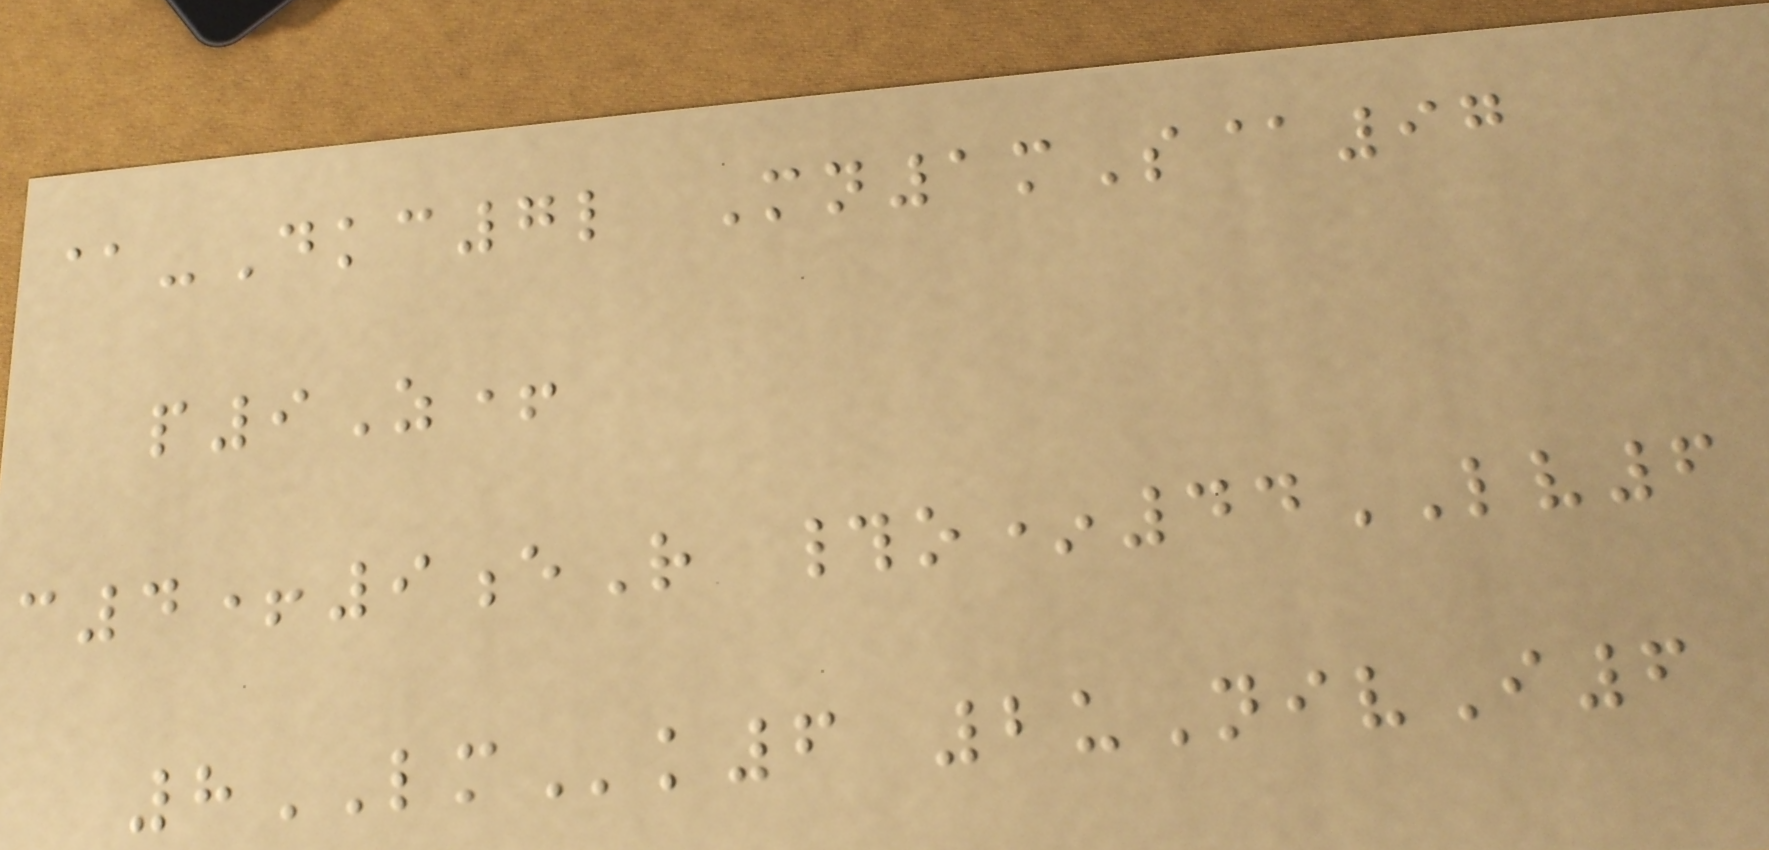@-Dkc7l Mn1mS@97
p9Z+
c4+9eR #o*44LV6
8LMk6 2uNivI6
